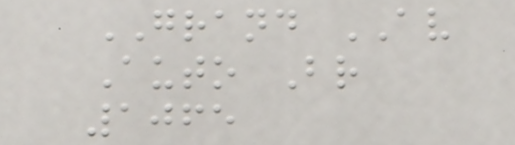GRAND AV
Auto Br
1065
